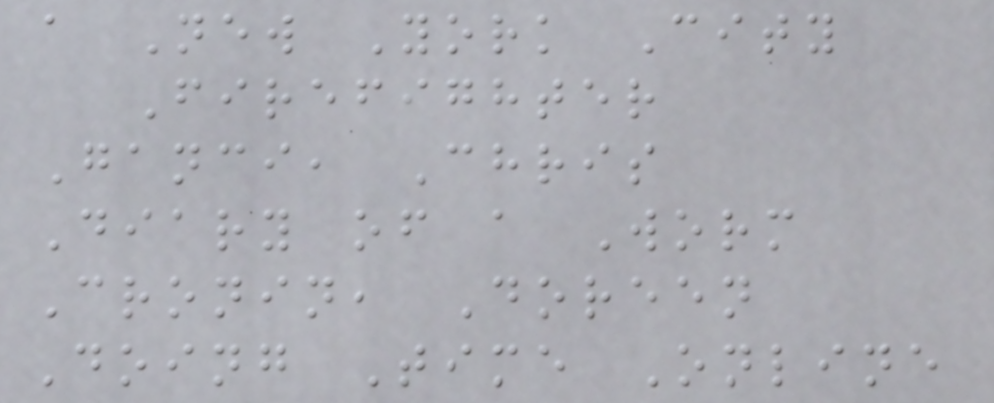a New York City
Firefighter
Ganci, Chris
Diary of a Worm
Cronin, Doreen
Doing Time Online
